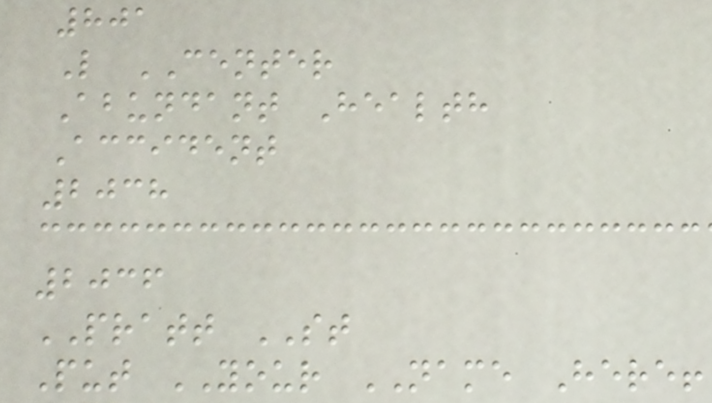801
L CENTER
Abundant Health
Accident
2038
2036
PRATT ST
Put YOUR NAME Here!
